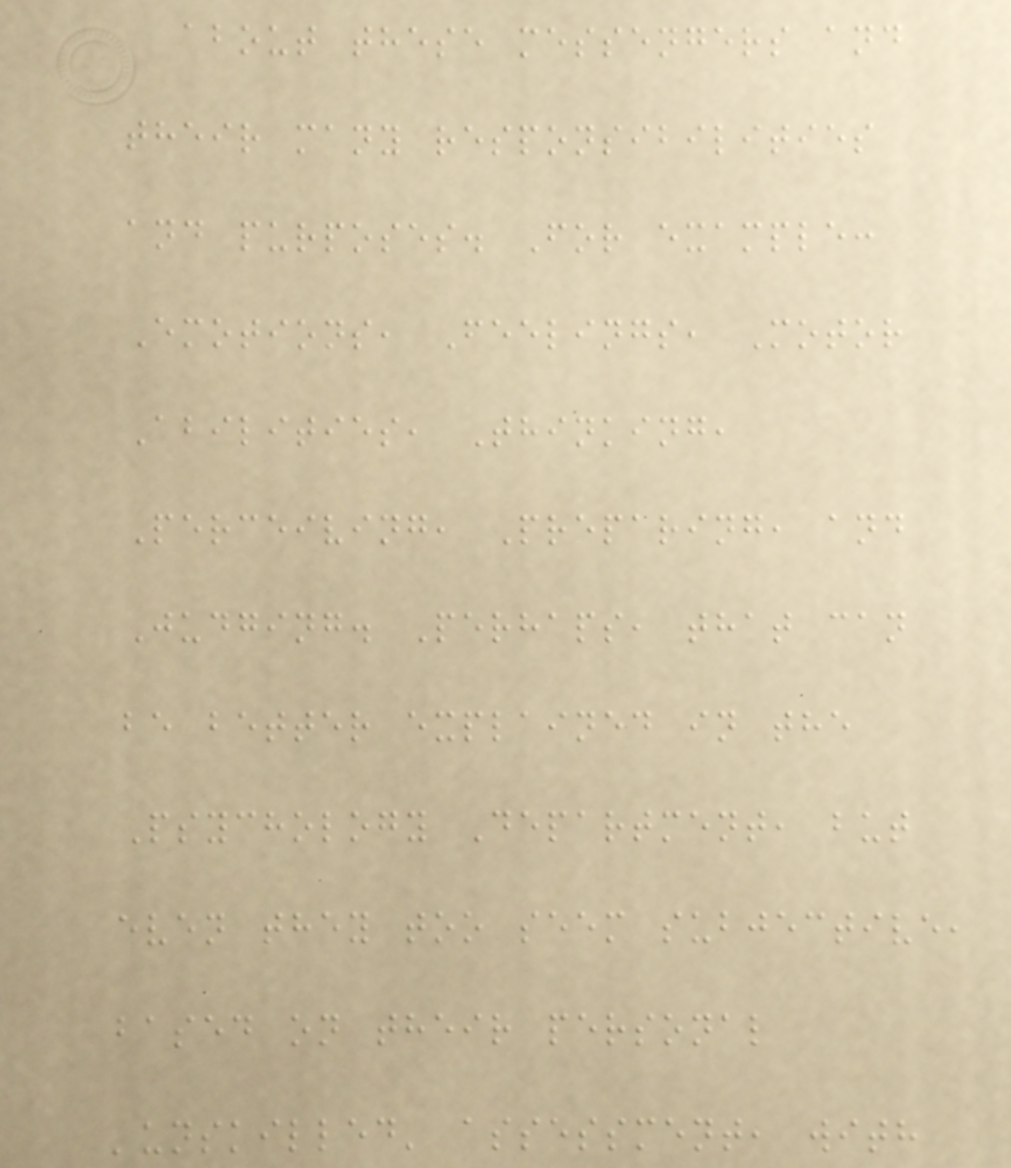about these messengers and
their many responsibilities
and purposes. For example:
Emotions, Feelings, Motor
Abilities, Thinking,
Perceiving, Preparing, and
Judging. Perhaps, that can
be better explained in the
Psychology Department, but
even they too seem subjective,
based on their personal
'unskilled' assessment, with
